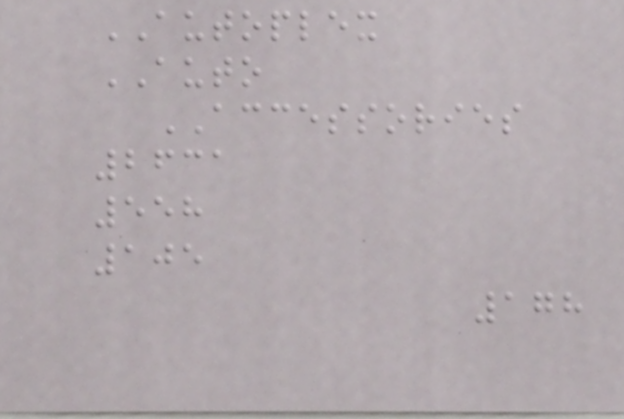AUTOPLEX
AUTO
ACCESSORIES
2631
558
105
178
